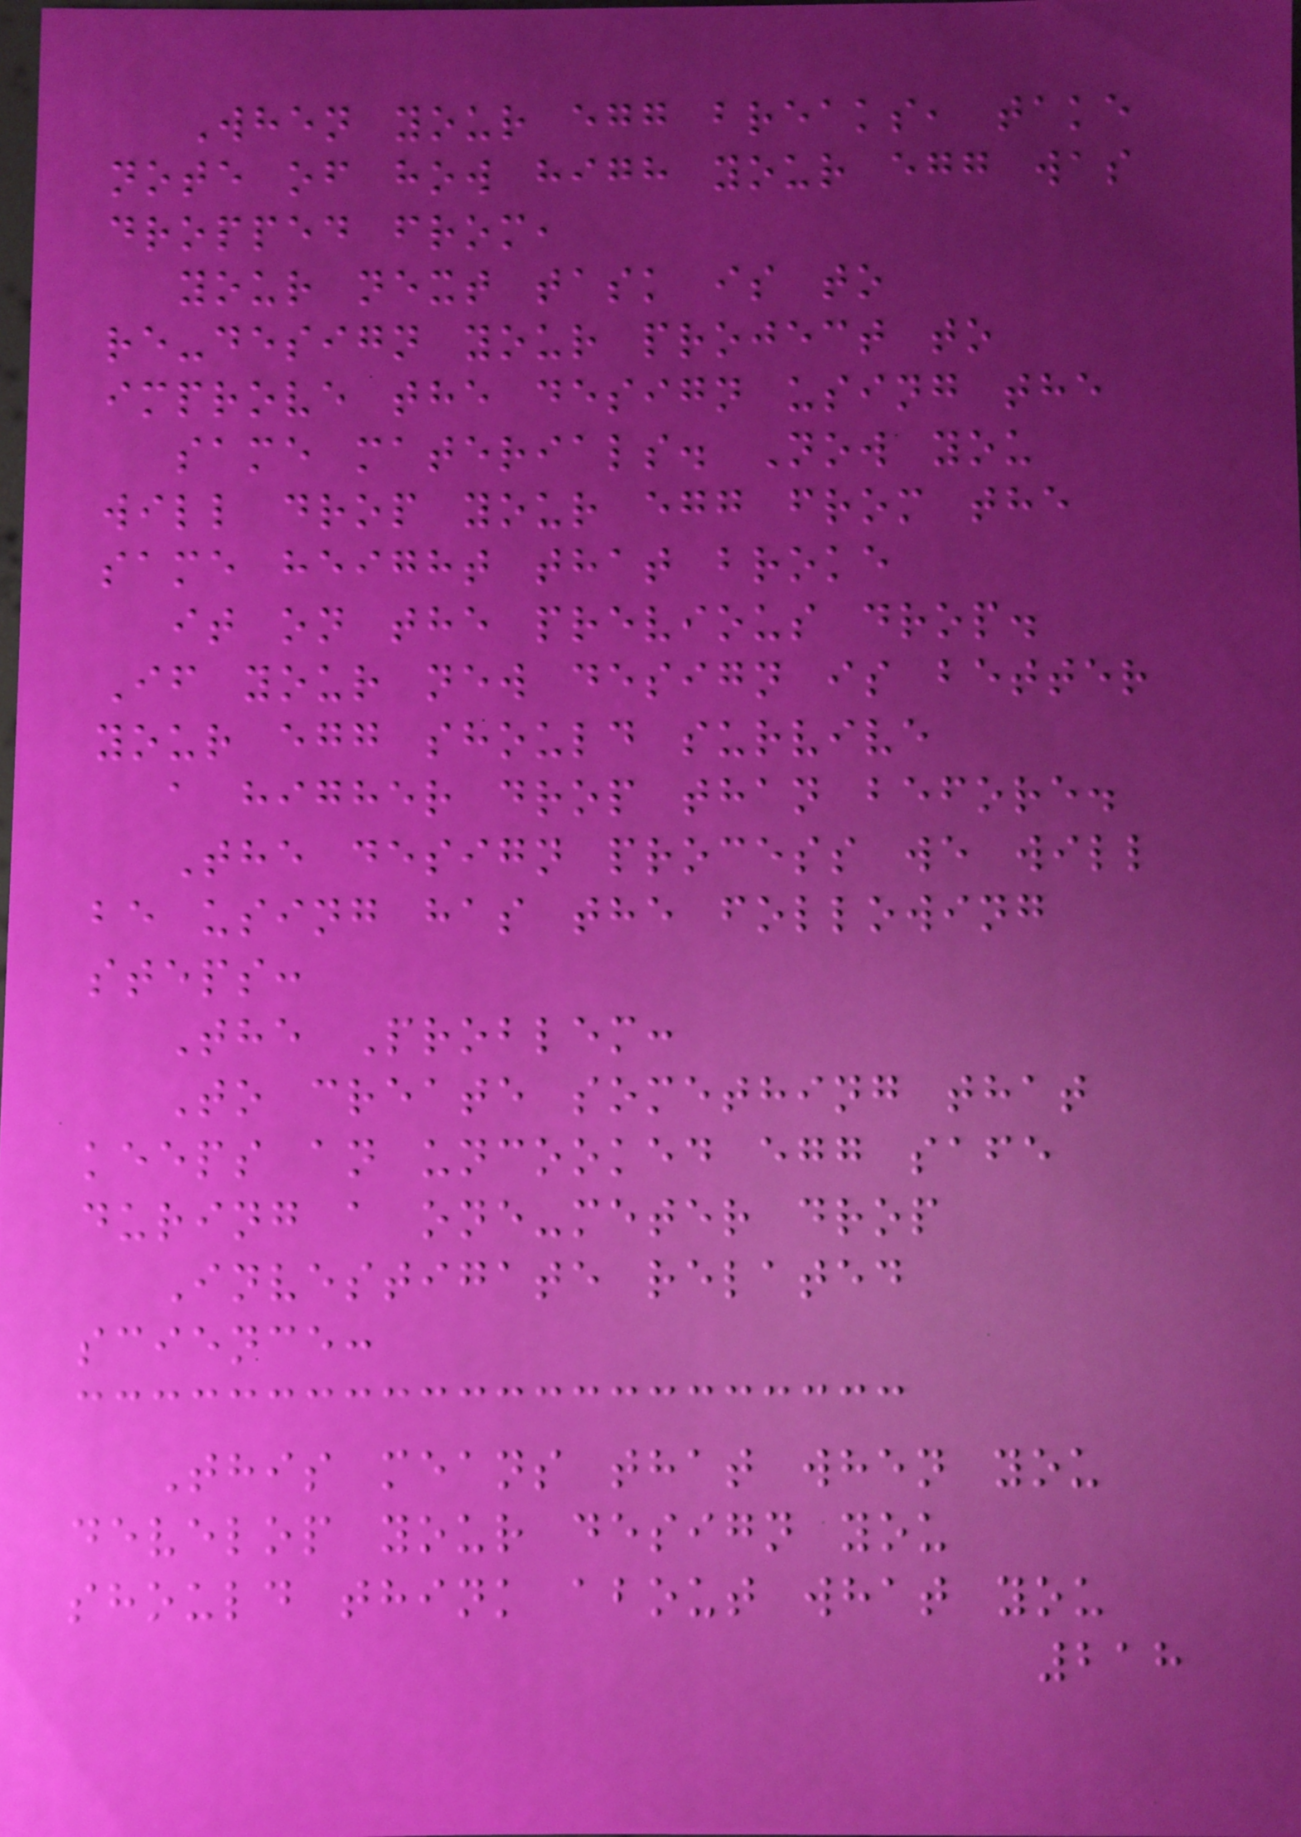When your egg breaks, take
note of how high your egg was
dropped from,
your next task is to
re-design your project to
improve the design using the
same materials. Now you
will drop your egg from the
same height that broke
it on the previous drop.
If your new design is better
your egg should survive
a higher drop than before.
The design process we will
be using has the following
steps:
The Problem:
To create something that
keeps an uncooked egg safe
during a one-meter drop
Investigate related
science:
This means that when you
develop your design you
should think about what you
218
